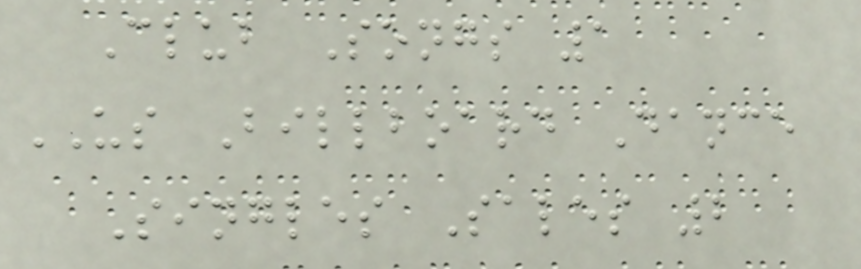Club Songs 1
US Billboard Dance
Singles Sales 2
